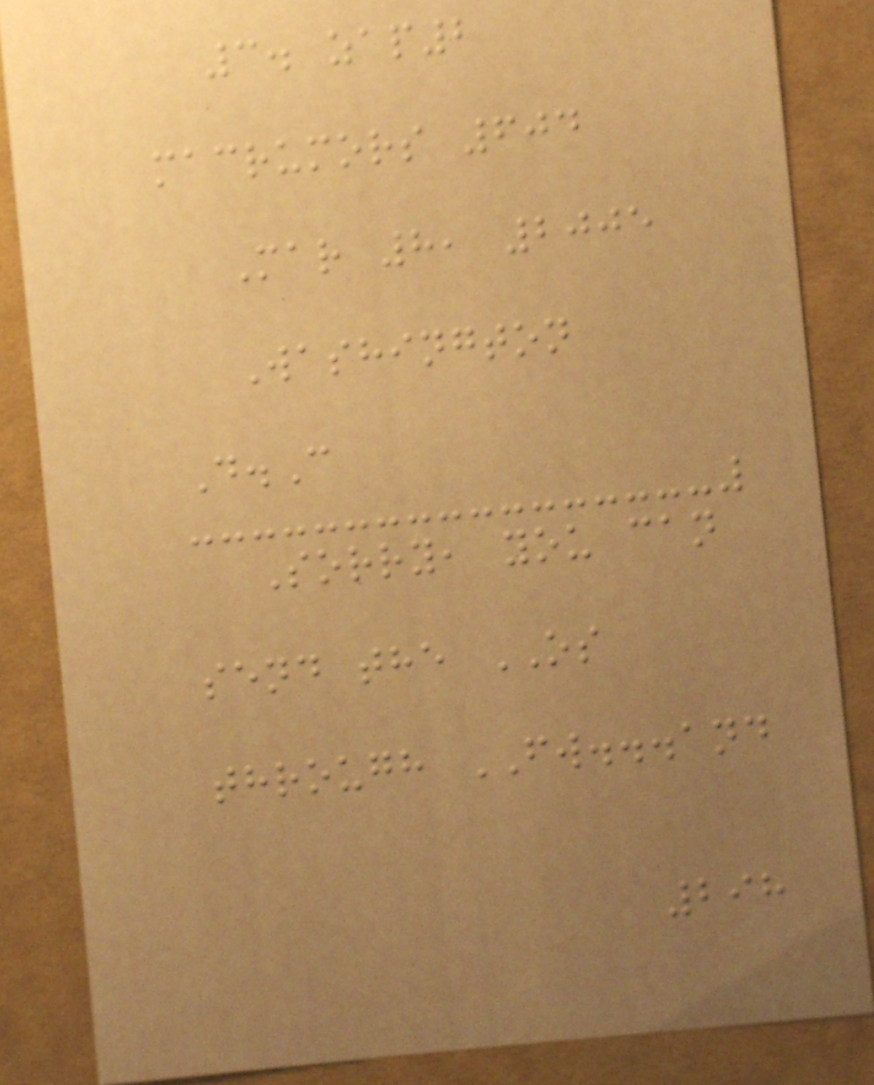3. zap2
macrumors 604
Mar 8, 2005
Washington
D.C
Sorry, you can
send the OS
through FW...and
298
